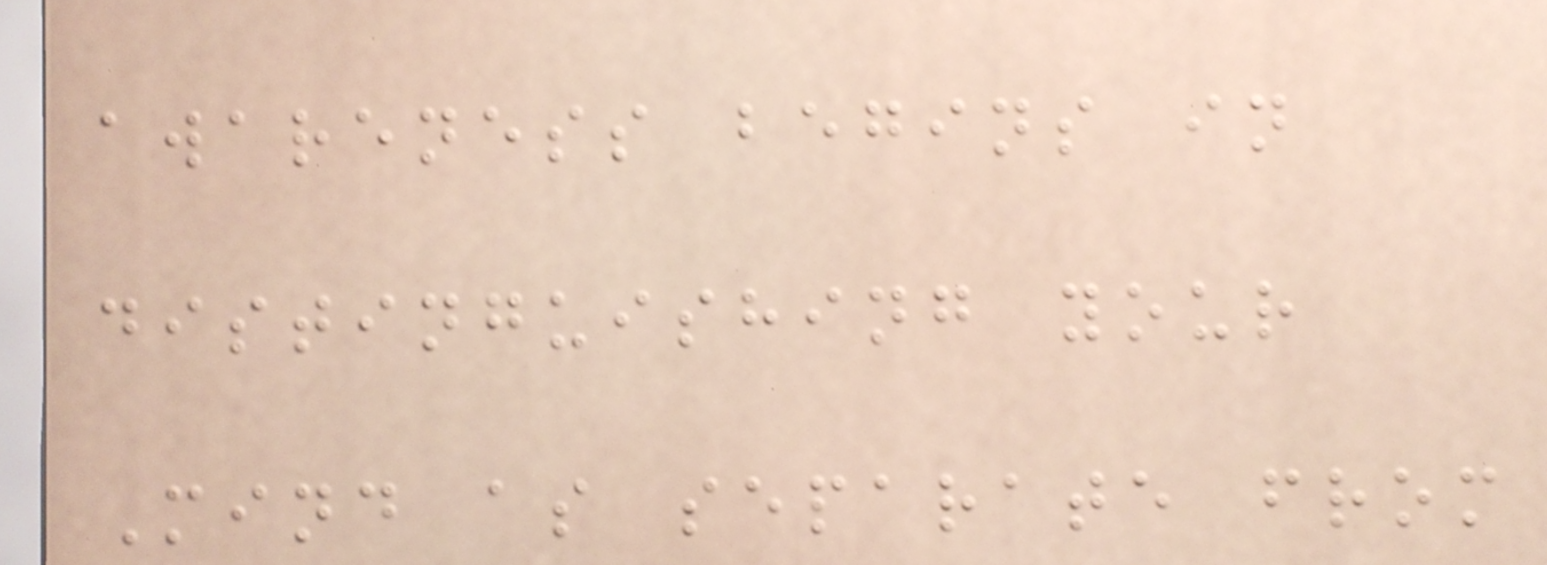awareness begins in
distinguishing your
Mind as separate from
